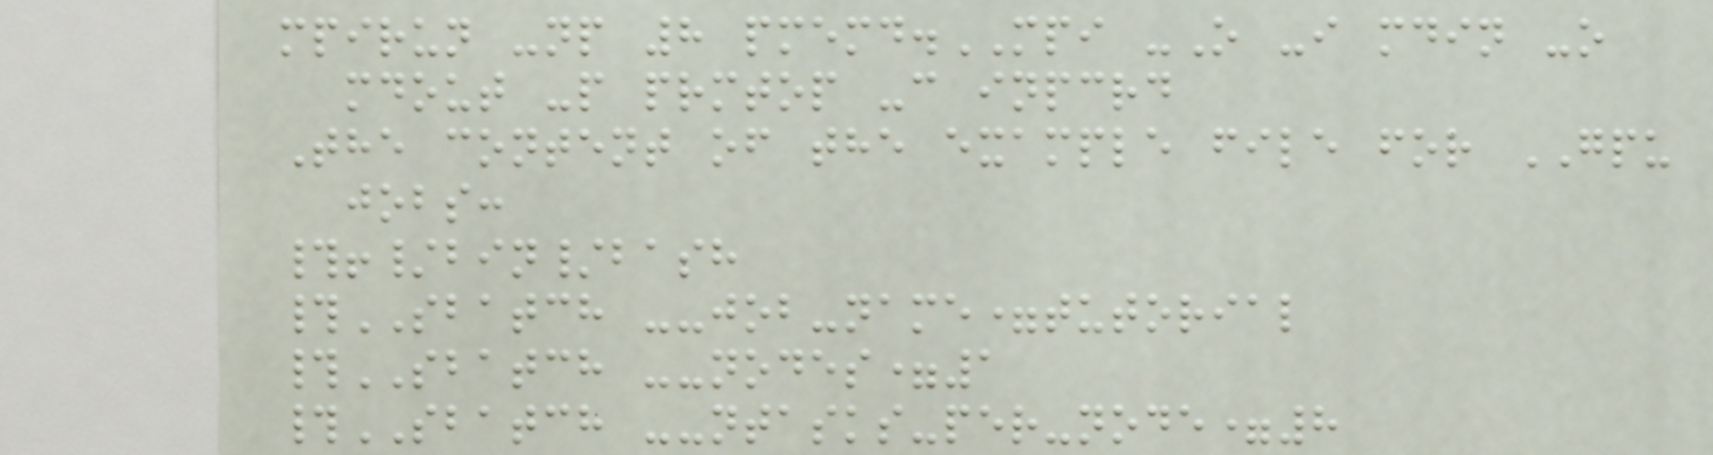mpirun -np 8 pmemd.MPI -O -i mdin -o
mdout -p prmtop -c inpcrd
The content of the example file for GPU
jobs:
#!/bin/bash
#SBATCH --job-name=tutorial
#SBATCH --nodes=1
#SBATCH --ntasks-per-node=8
